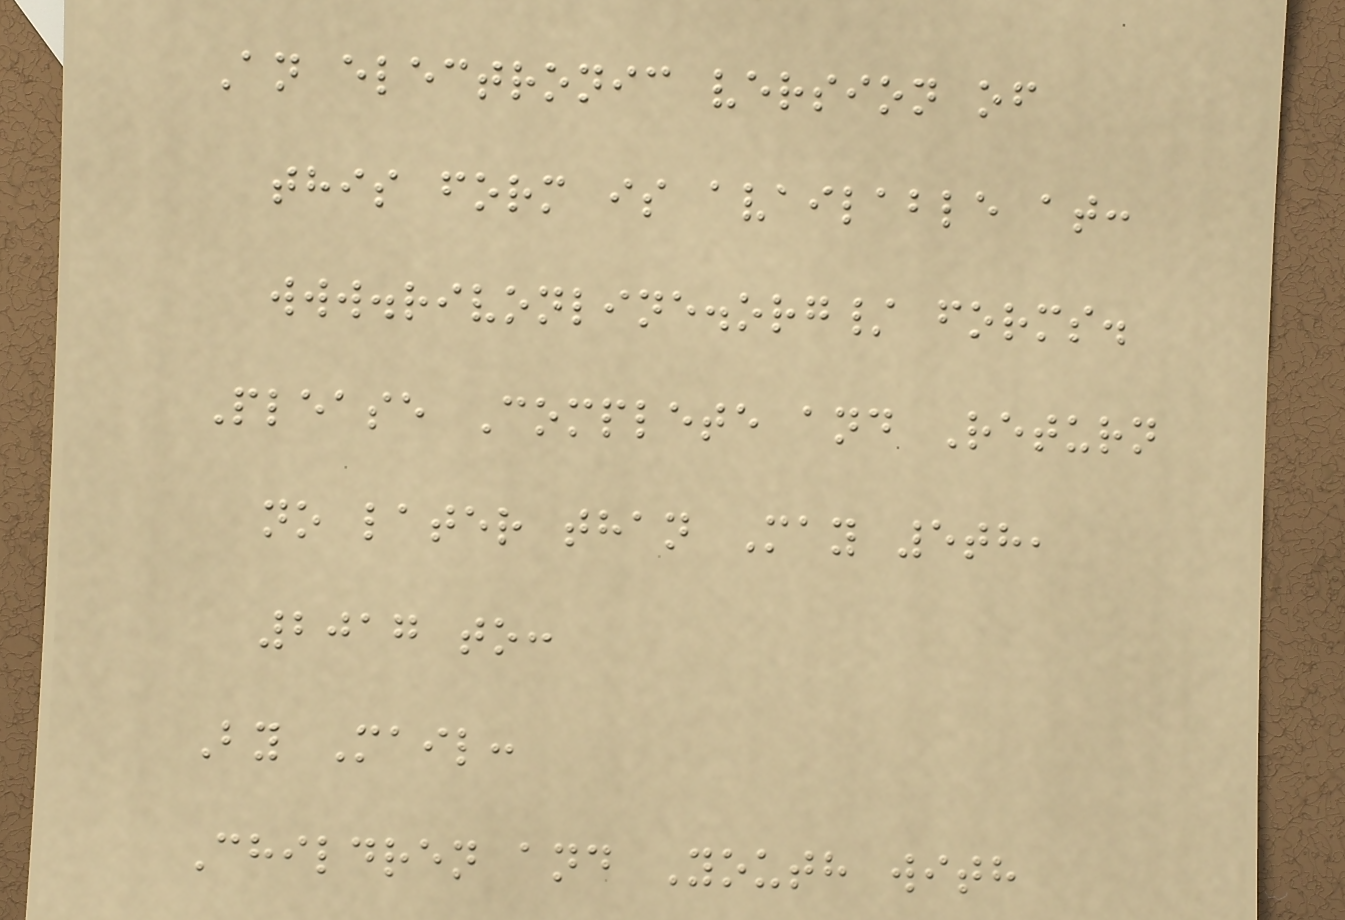An electronic version of
this form is available at:
www.rivonline.org/ forms.
Please Complete and Return
no later than May 5th,
2017 to:
By Mail:
Children and Youth with
